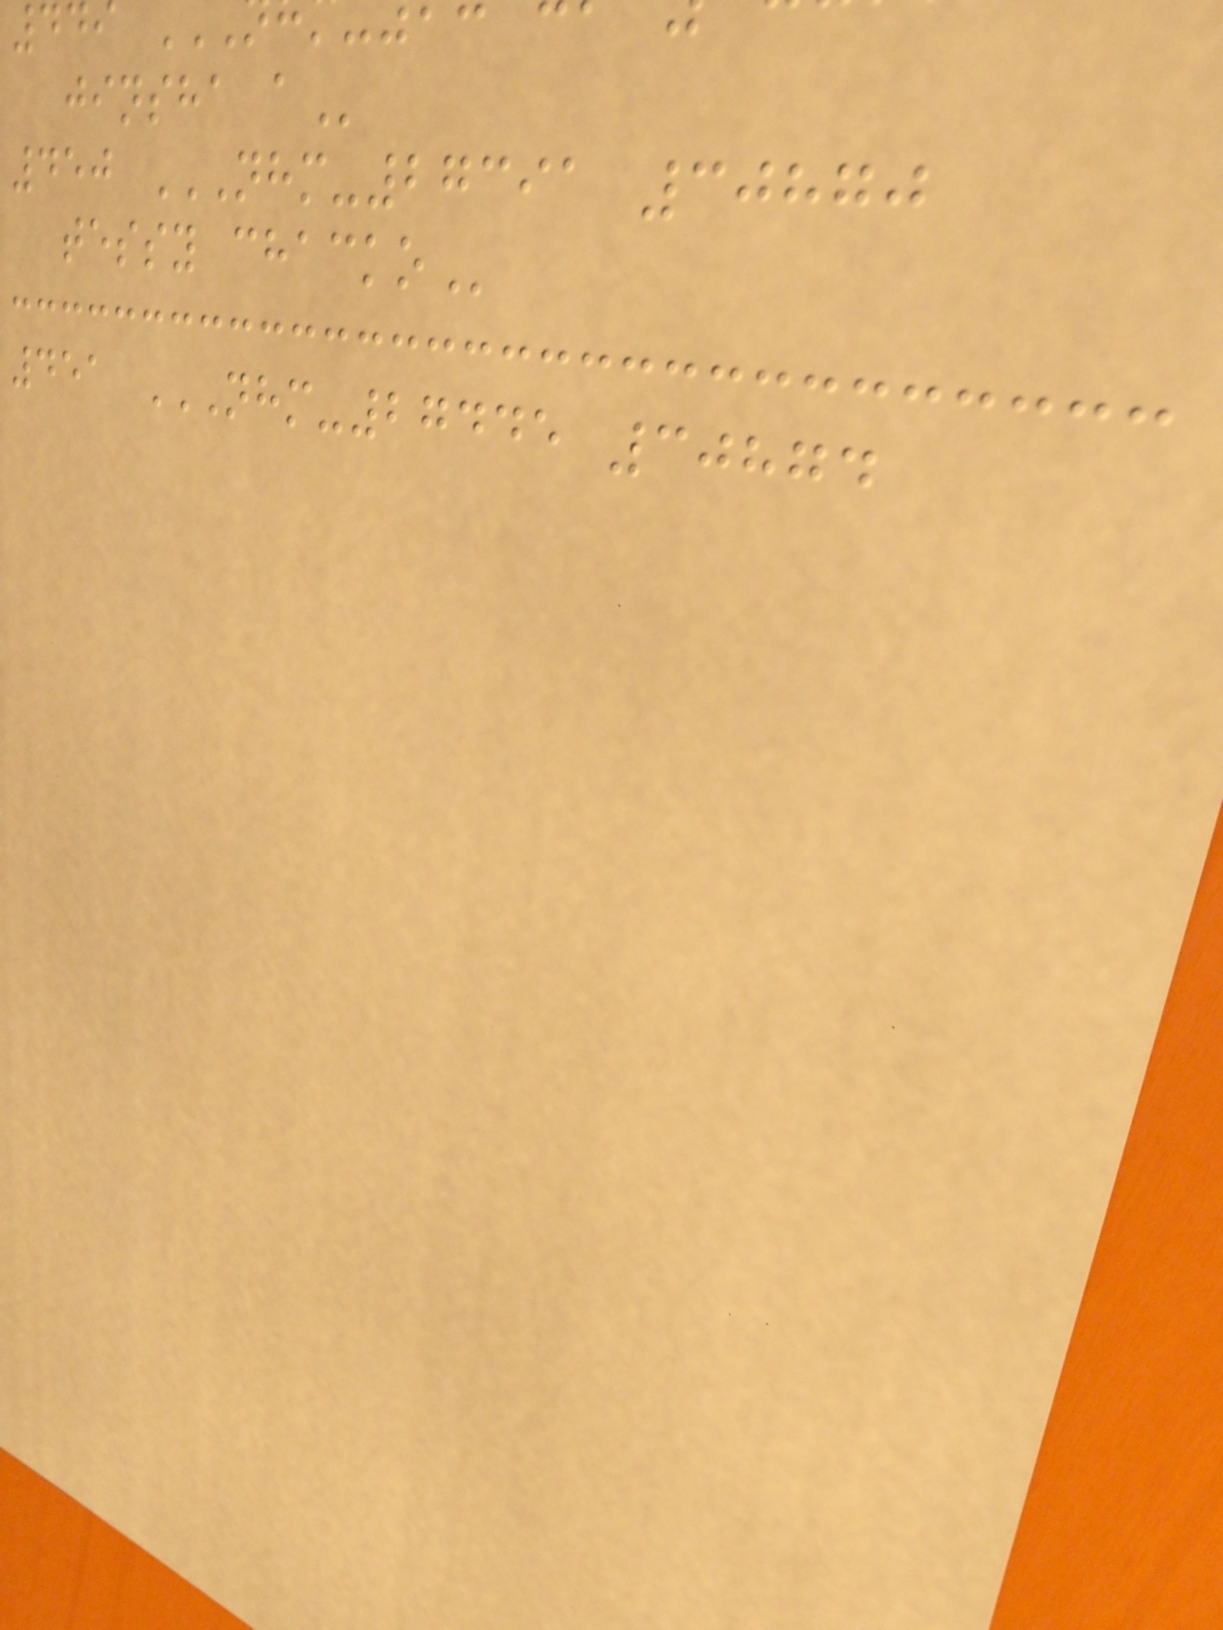jinsha
450 NHM-27391 30870
tessy
451 NHM-27445 30874
